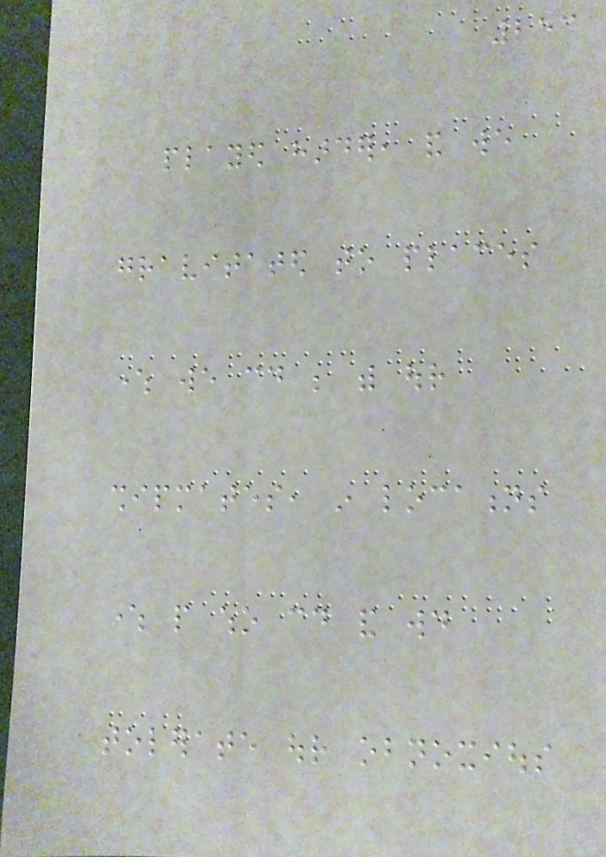253
played harder, and we
gravitated to places
where we could be with our
shipmates, in locations
where people who could and would
tolerate our obnoxious
